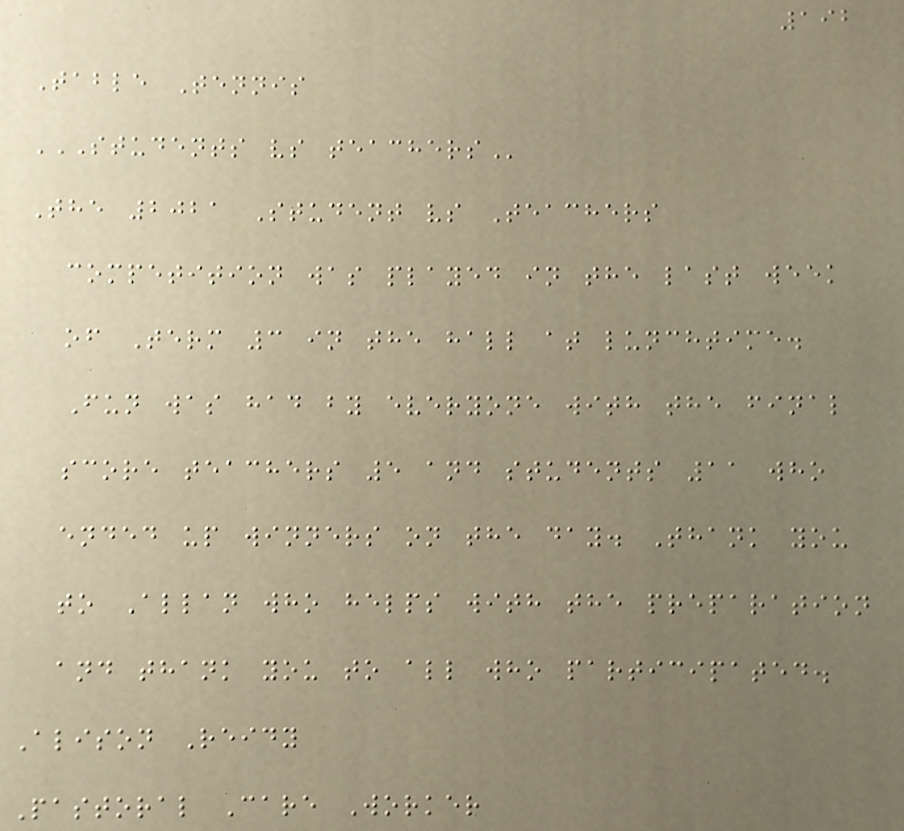192
Table Tennis
STUDENTS VS TEACHERS
The 2021 Student vs Teachers
competition was played in the last week
of Term 3 in the hall at lunchtime.
Fun was had by everyone with the final
score teachers 5 and students 11 who
ended up winners on the day. Thank you
to Allan who helps with the preparation
and thank you to all who participated.
Alison Reidy
Pastoral Care Worker
